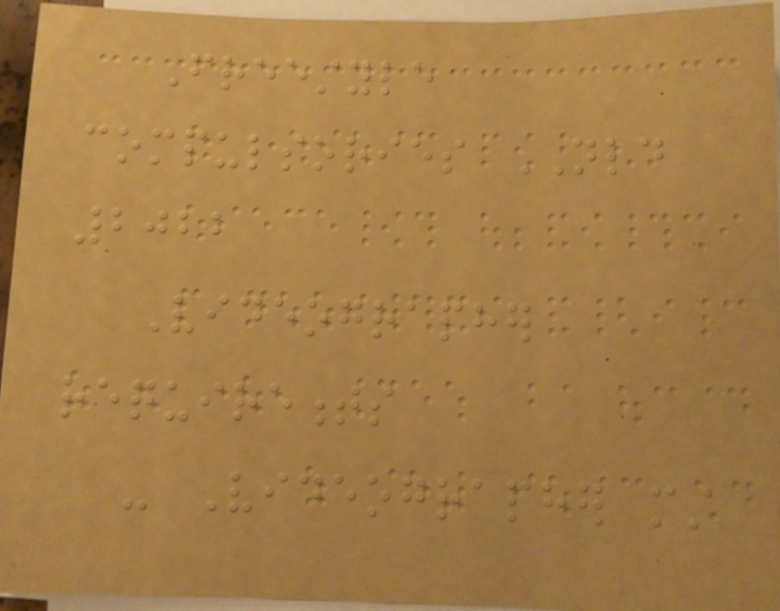Freestyle
compulsories NLD
2022
Videographer
requirements
- Videographer must
